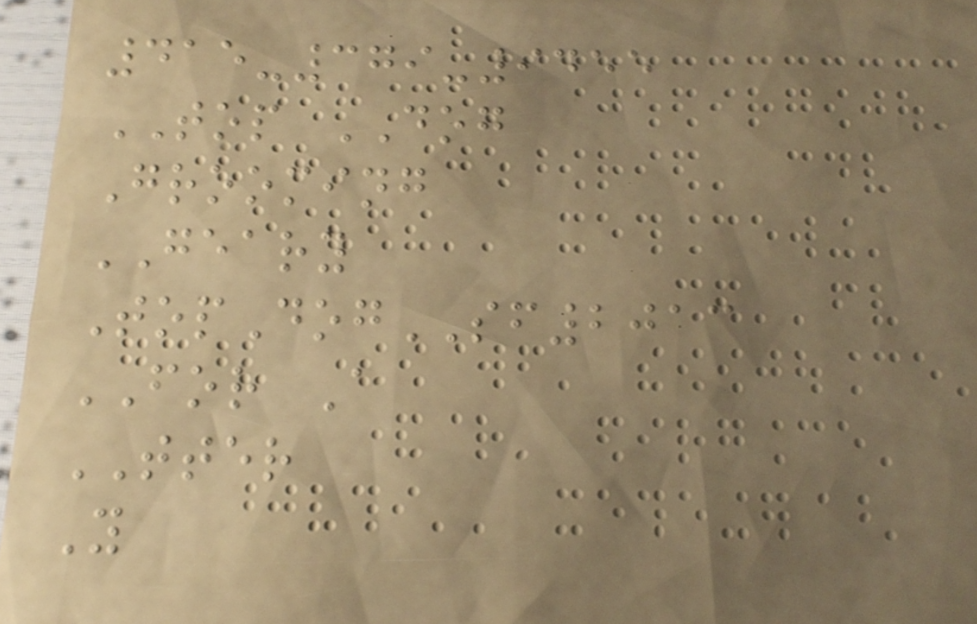415-379-9455
TOP DOG
Grooming
GEARY
TopDogSF2013
FOR A
TTER
Y
